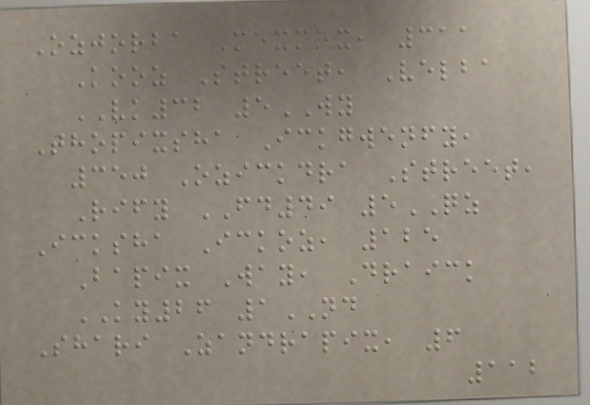Ozjorba Mexmex, 311
Kooz Street, Velba
VK32 5WY
Thopixsha Ickgwenfy,
350 Ozickdra Street,
Rify FD49 5QZ
Icksha Ickoz, 125
Bapix Way, Draick
KY26 1ND
Shari Zandrapix, 6
112
